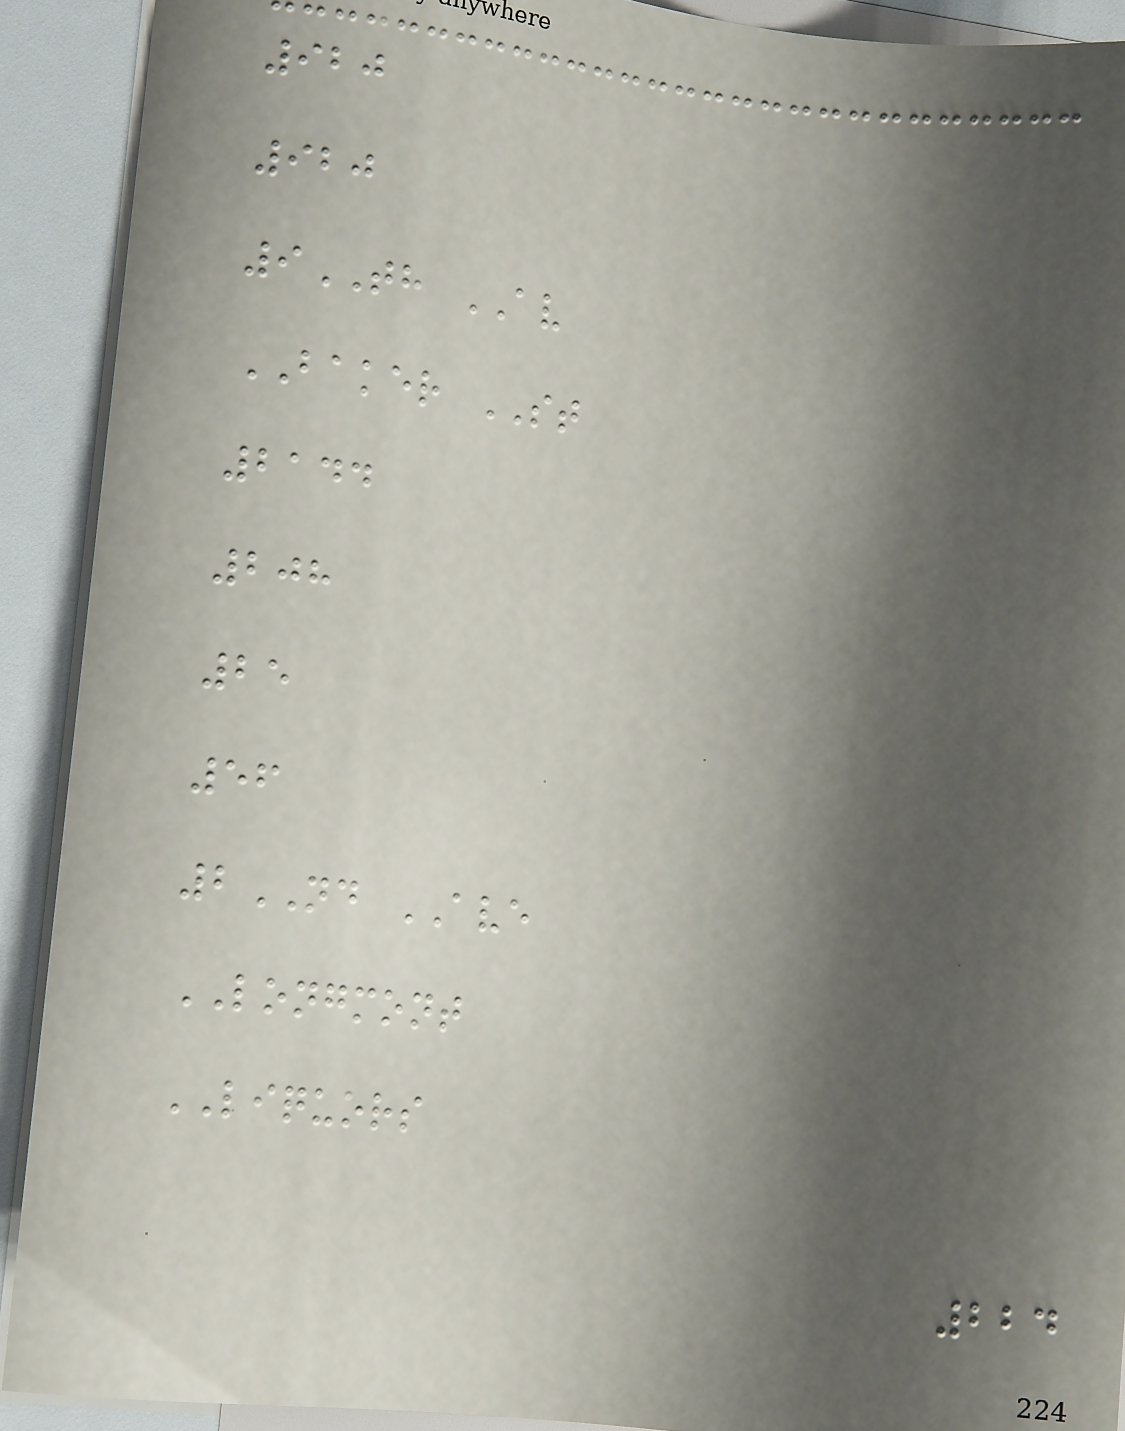920
920
9TH AV
BAKER ST
2144
208
25
56
2ND AVE
LONGMONT
LIQUORS
224
